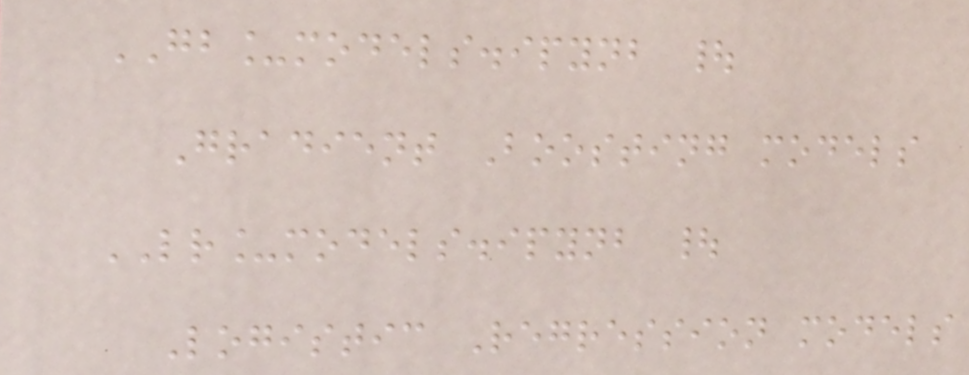GB_models.ipynb |
Gradient Boosting models
LR_models.ipynb |
Logistic Regression models
